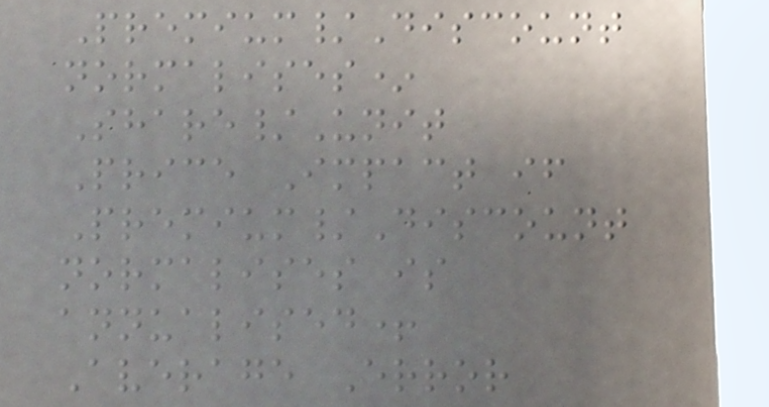Premium/Discount
normalises*
Share/Unit
Price Impact if
Premium/Discount
normalises is
annualised+
Average Error
